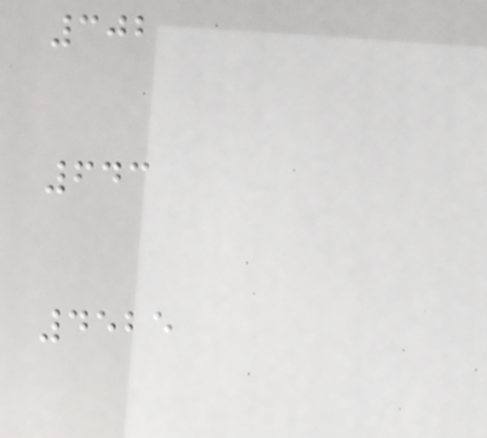302
643
4525
